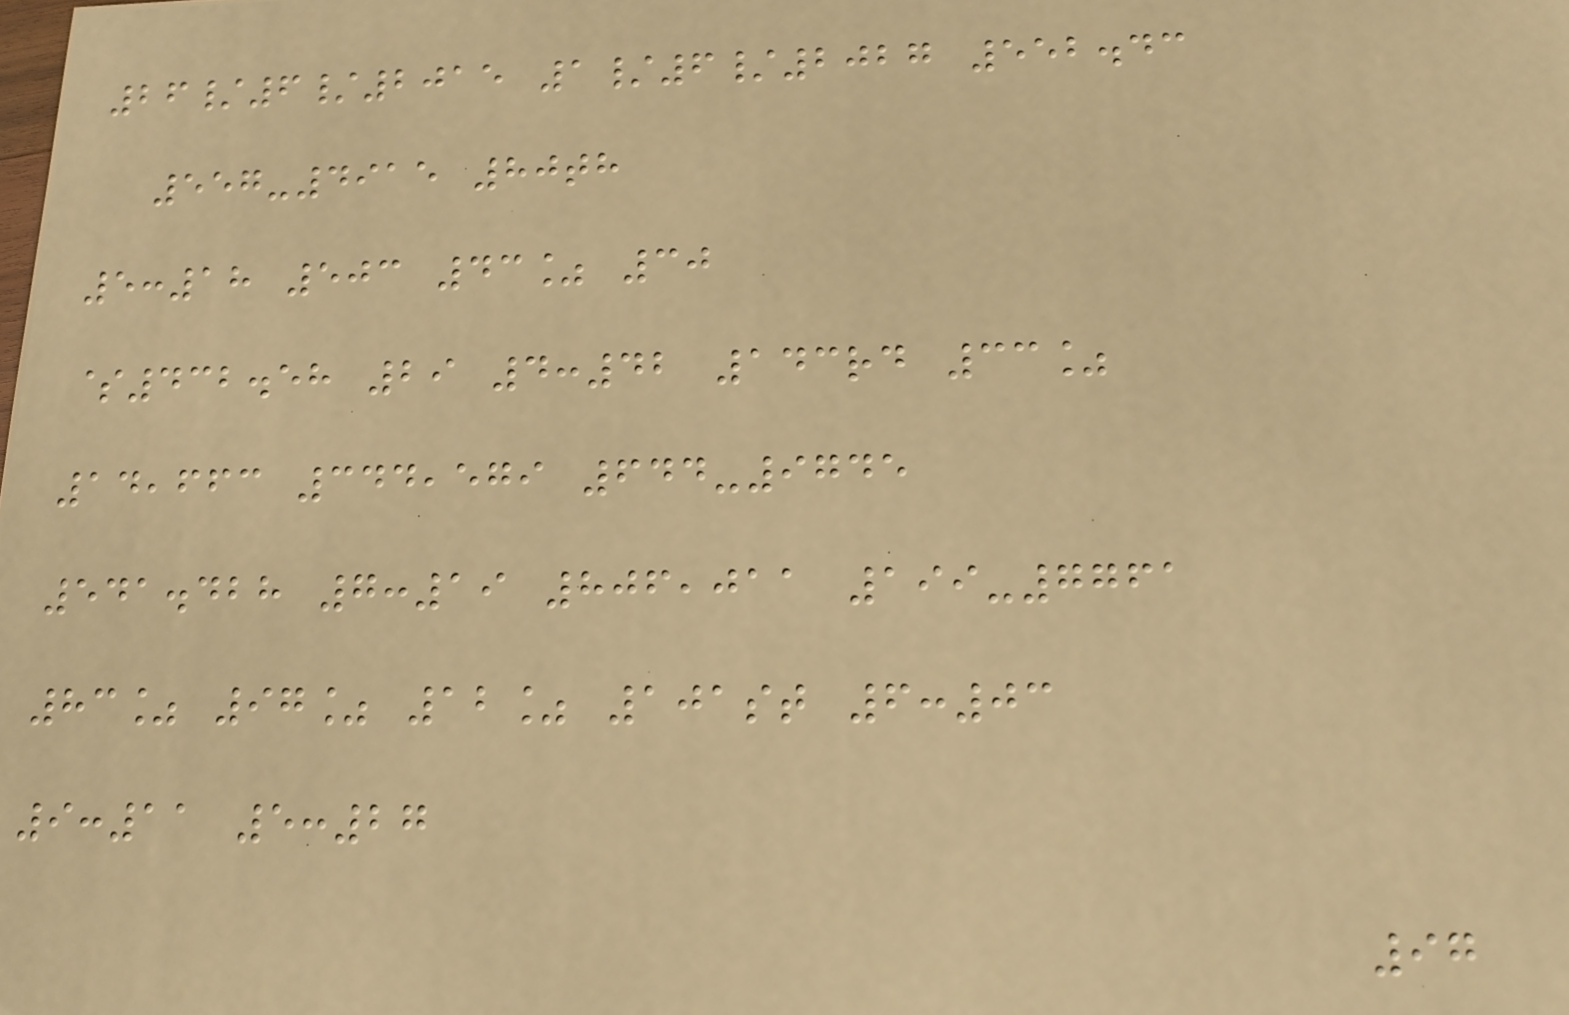26/6/2015 1/6/2027 552.43
557-4915 80th
5:18 503 43% 30
$432.58 29 4:42 143rd 33%
14,663 344,579 644-9745
541.428 7:19 806,011 199-7761
83% 97% 12% 101st 6:03
9:11 5:27
97
